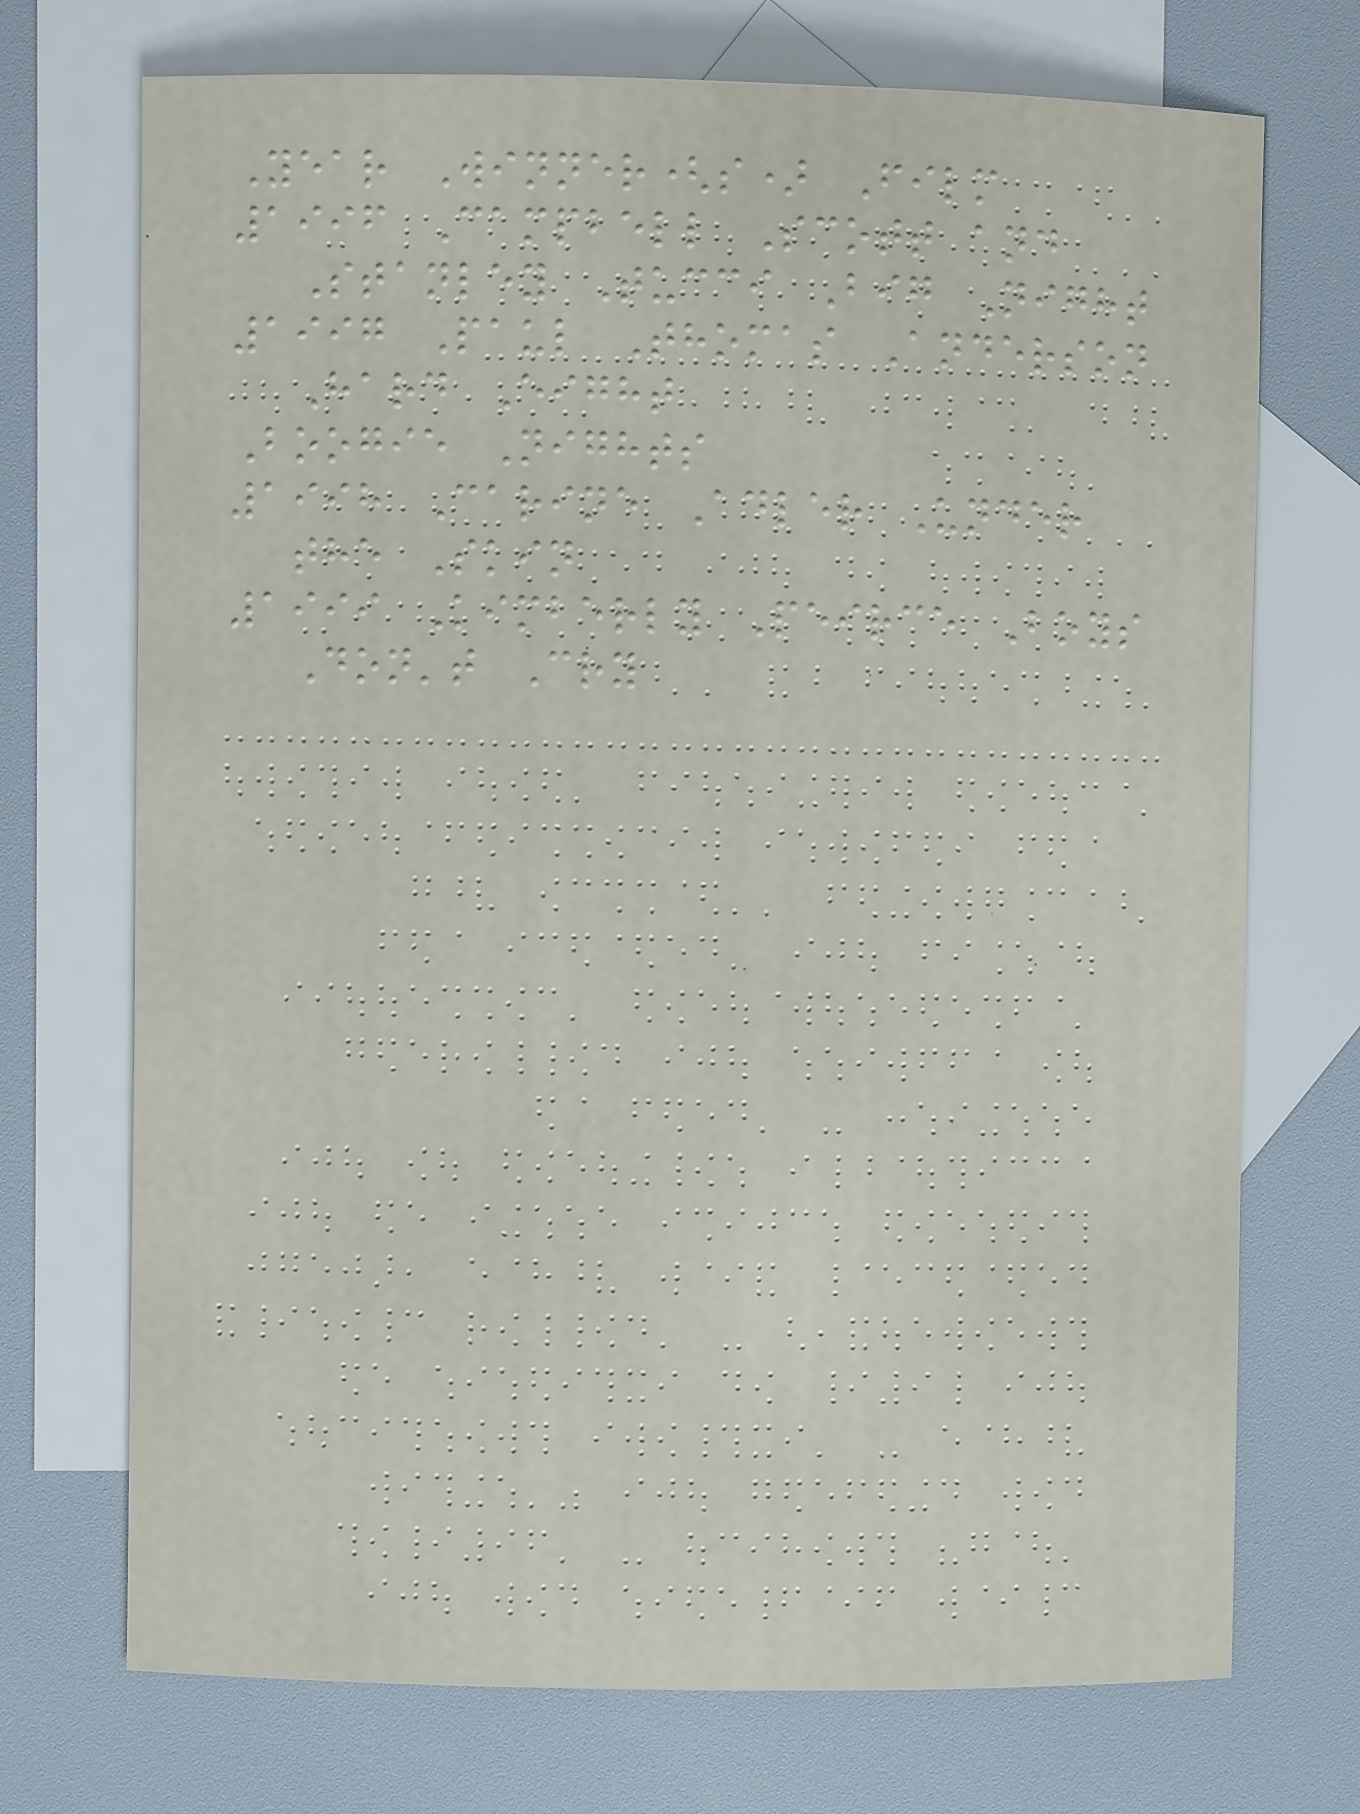Year Winner(s) Film
1996 Campbell Scott and
Stanley Tucci Big Night
1997 Paul Thomas Anderson
Hard Eight
Boogie Nights
1998 Carine Adler Under
the Skin
1999 Kimberly Peirce Boys
Don't Cry
